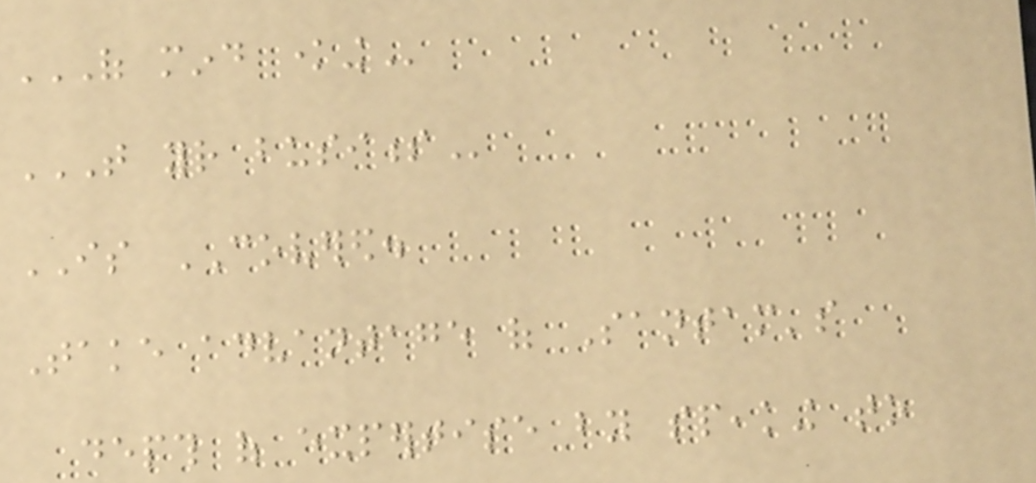OF MIND KNOWING
THAT YOUR BUSINESS
IS COVERED.
Take advantage of Santam's
depth of expertise by speaking to
